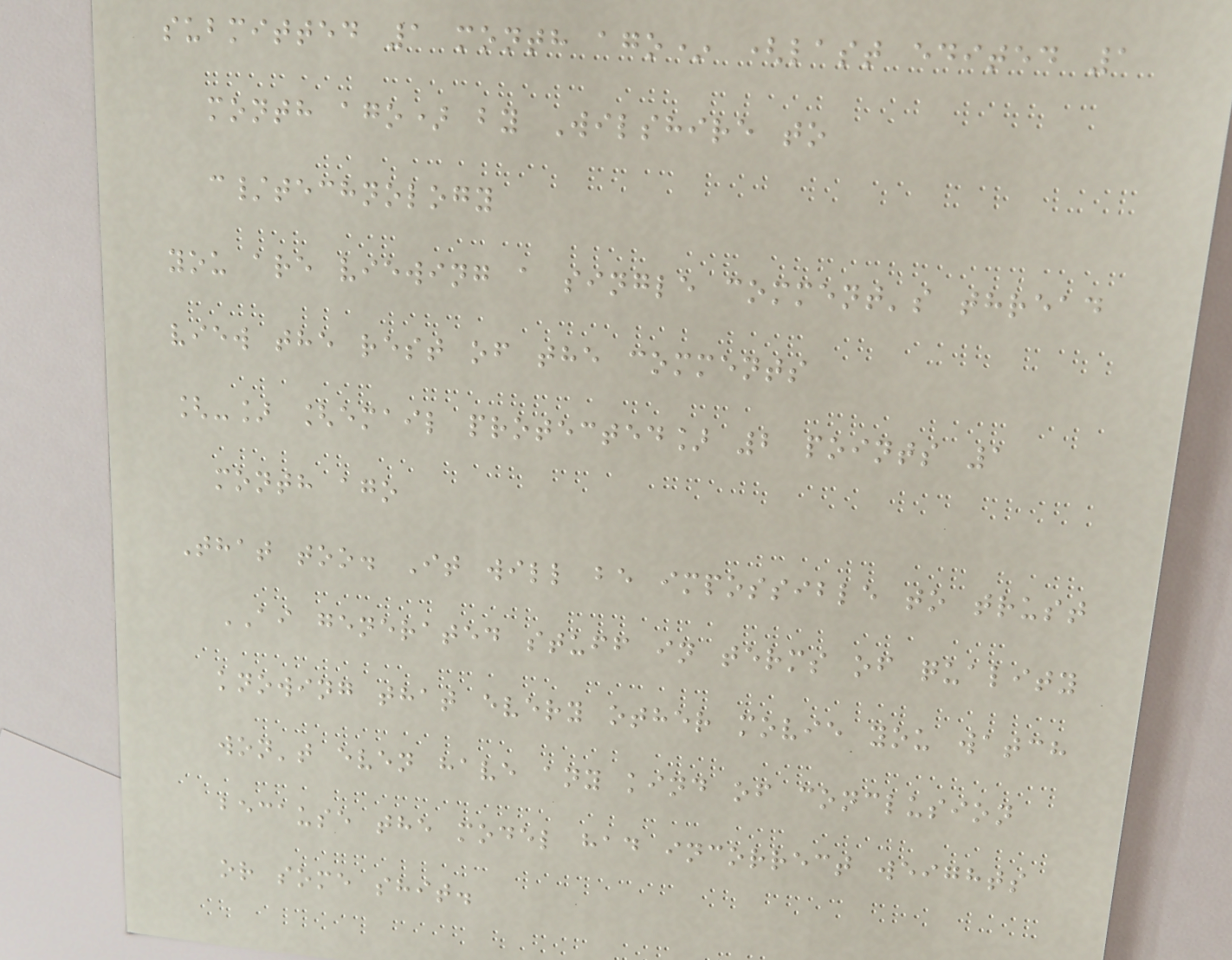submitted 1 month ago* (last edited 1
month ago) by Wilshire to
c/technology
you are viewing a single comment's thread
view the rest of the comments
[-] [email protected] 2 points 1
month ago
That too. It will be impossible to trust
AI generated stuff in terms of quality
knowing that every other movie you watch
won't even have any kind of conclusion
because the model had incorrect weights
or some shit.
